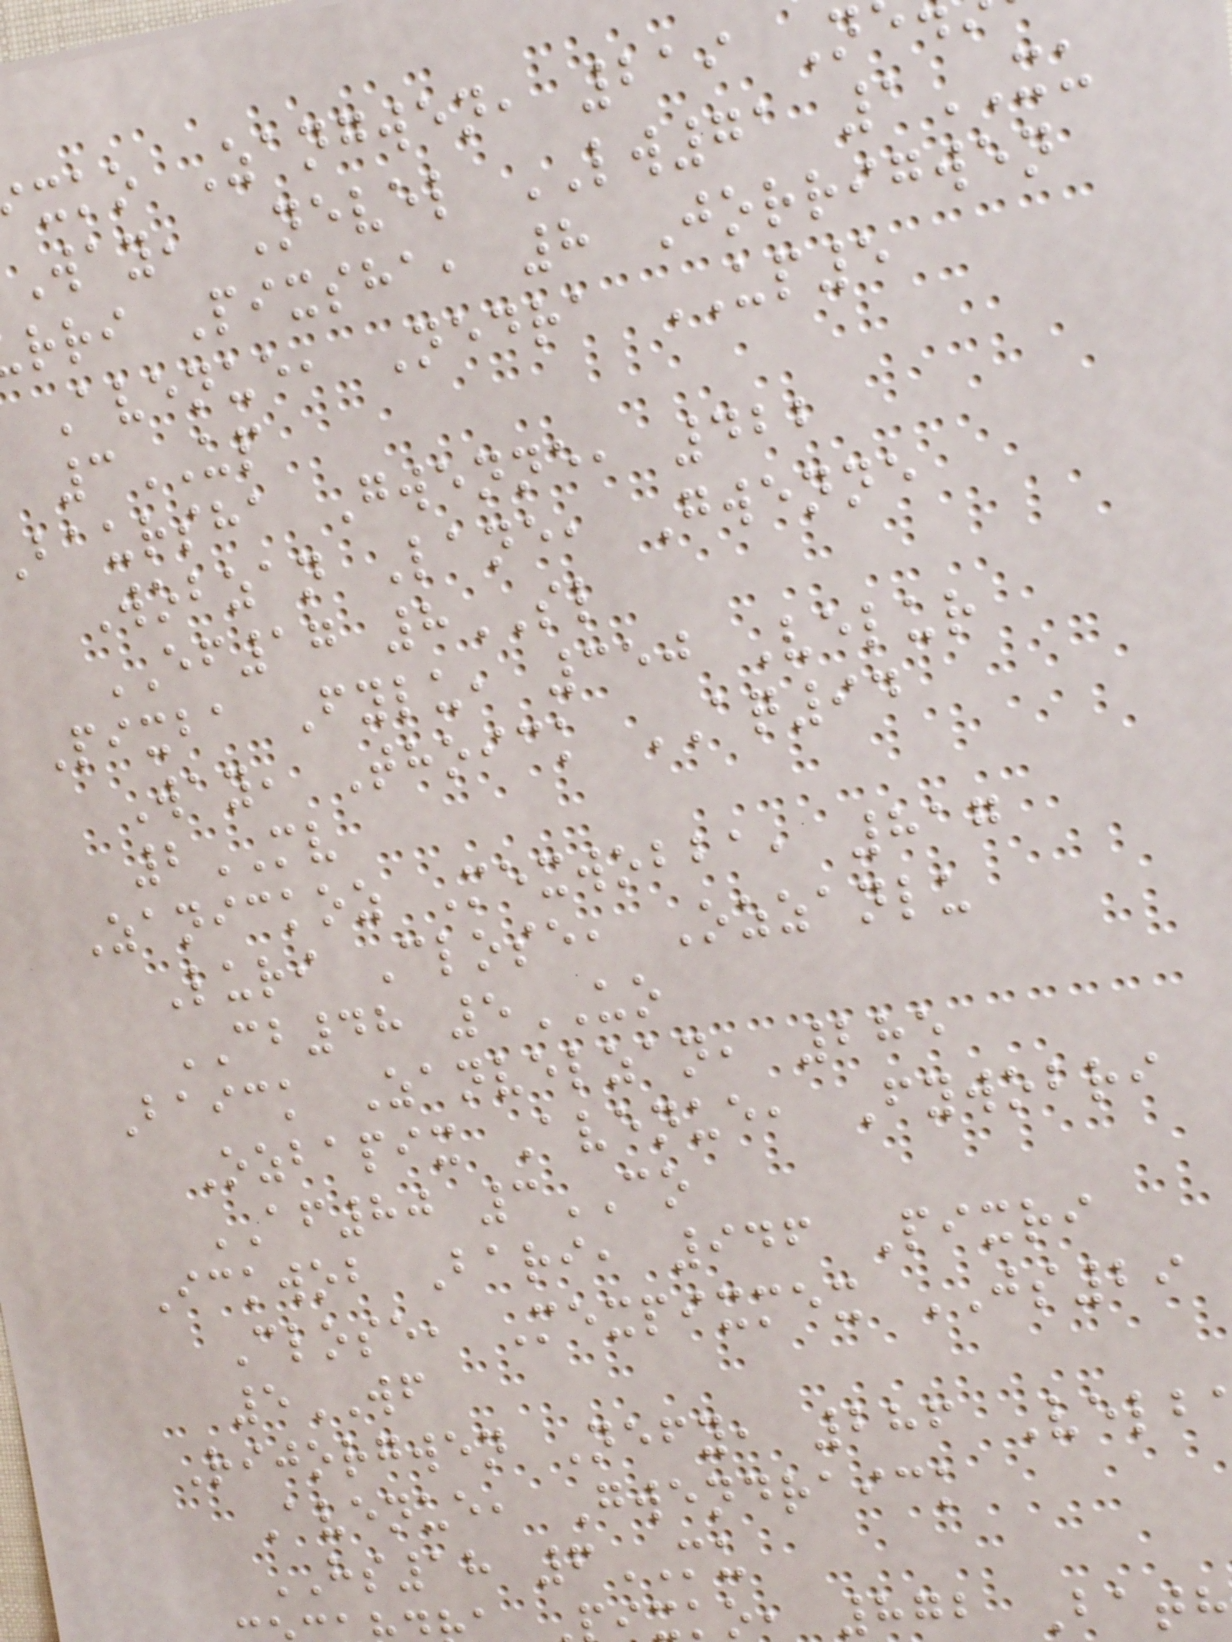xko Zangwen, 219 N
Way, Nevel LW71 1XU
rri Pixsha, 8 Jorrigwen
Avenue, Nedra UP5
3UP
baursha Gwenne, 422
Wobzan Lane, Gwenne
EF17 8SL
Pixba Fylu, 350 Velur
Way, Thoick AQ94
2MV
Zanickoz Mexwobba, 817
Luri Close, Ozzanlu
CB48 5UO
Baick Zanvelzan, 285
Ozbapix Avenue, Fywobri
AF80 3CO
Ickwob Bari, 946 Pixri
Close, Mexpixmex JS29
5WF
Rijorgwen Nefy, 286 Velb
Avenue, Gwendraick
HS18 6MU
xko, 872 Bath
